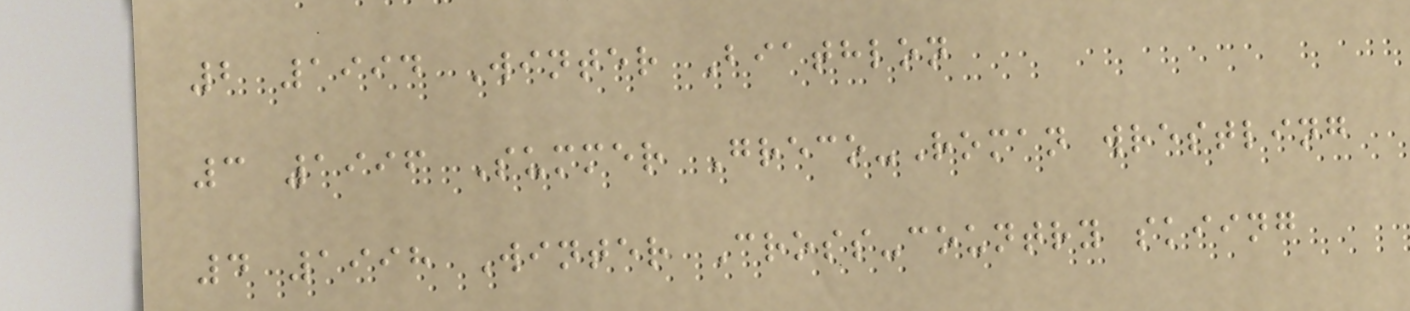2 1994 Winter Biathlon
3 1996 Summer Greco-Roman wrestling
4 1998 Winter Cross-country skiing
